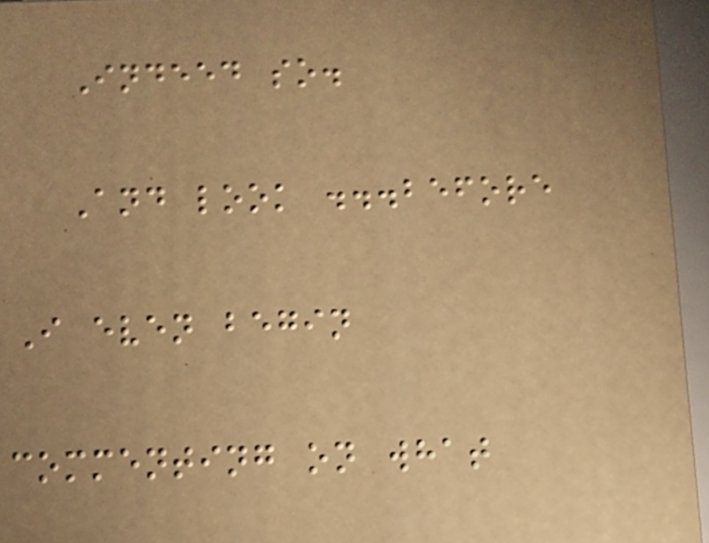Indeed so.
And look ...before
I even begin
commenting on what
